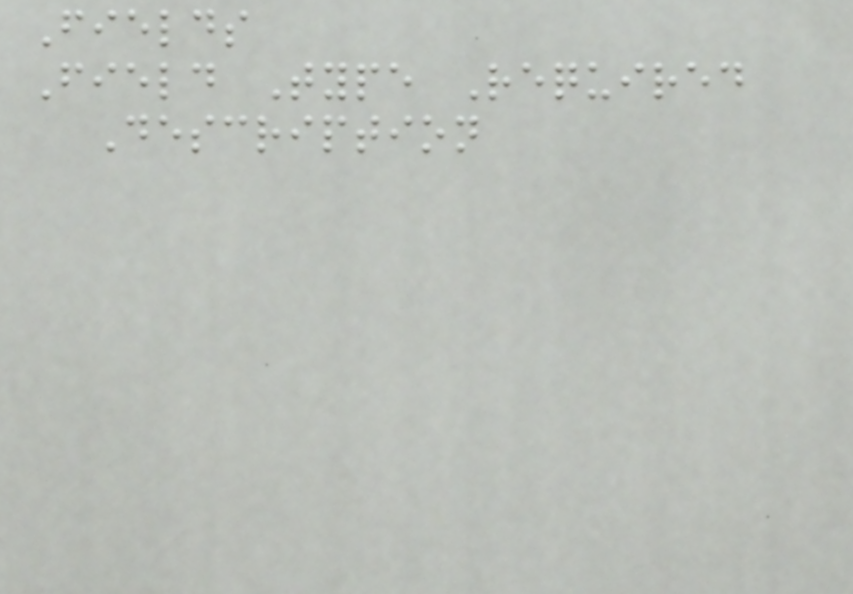Fields
Field Type Required
Description
